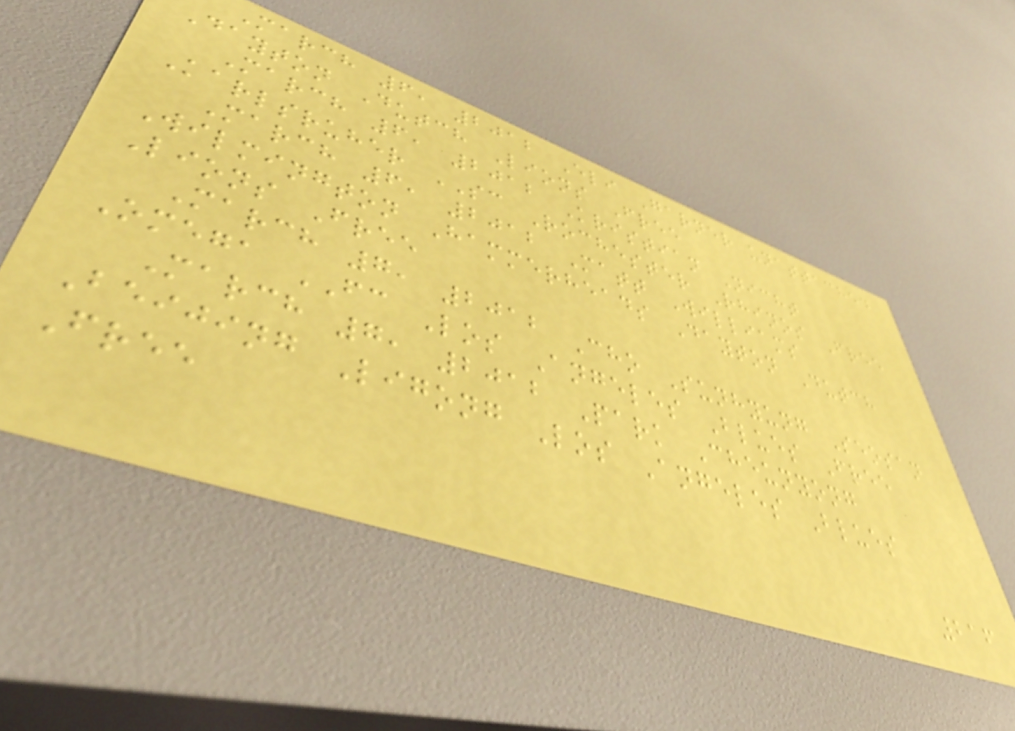March 6, 2012 Eli Garner unattached
Dayton Dutch Lions Free
March 6, 2012 Kristian Nicht
Karlsruher SC Rochester Rhinos Free
March 6, 2012 Matt Williams
Wilmington Hammerheads Dayton Dutch
Lions Free
March 7, 2012 Cho Sunhyung Seosan
Omega FC Los Angeles Blues Free
March 7, 2012 Park Cheunyong
Beijing Ligong Los Angeles Blues
Free
216
